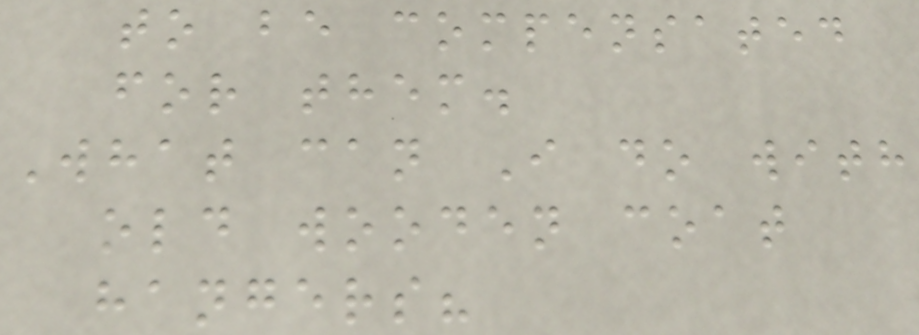to be compensated
for them.
What can I do with
old wooden coat
hangers?
